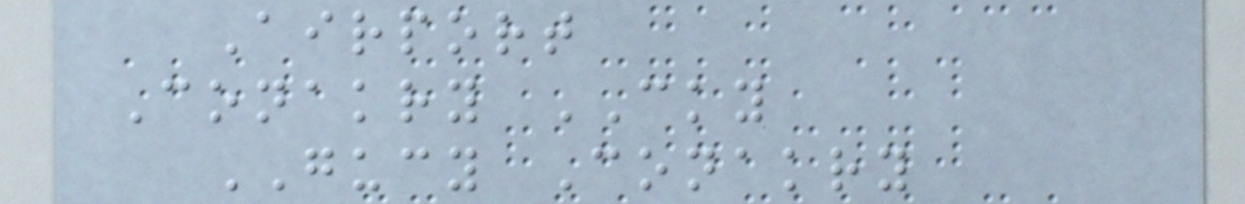Airport
Conakry CKY
GUCY Conakry
